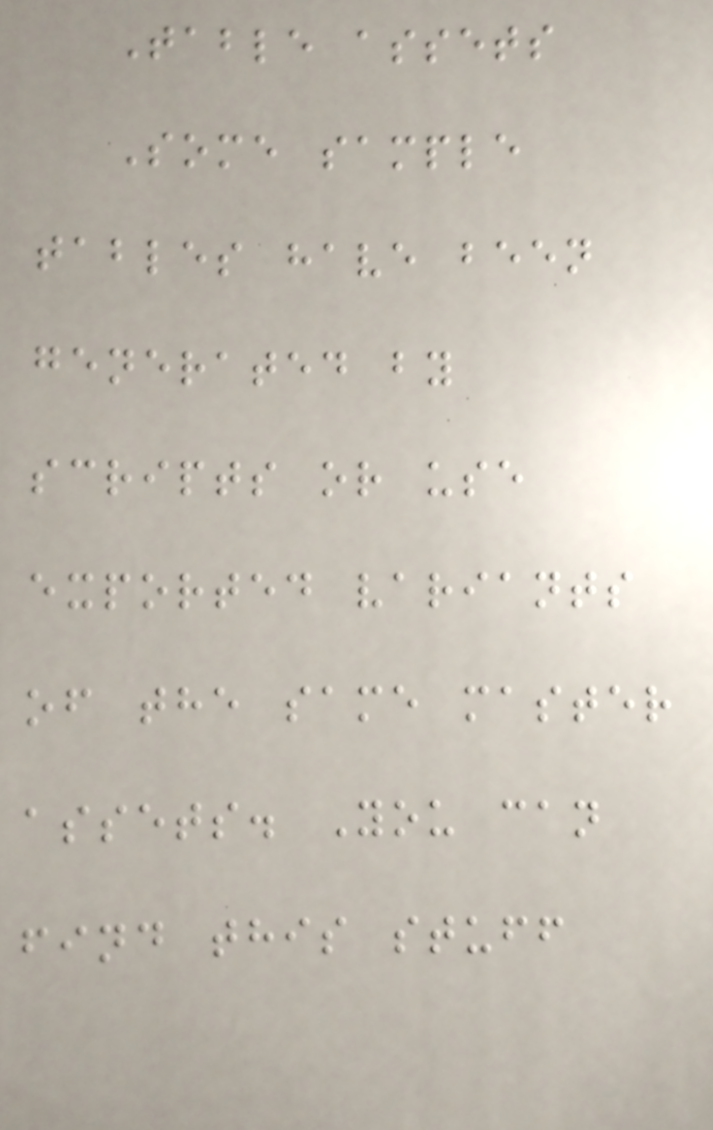Table assets
Some sample
tables have been
generated by
scripts or use
exported variants
of the same master
assets. You can
find this stuff
